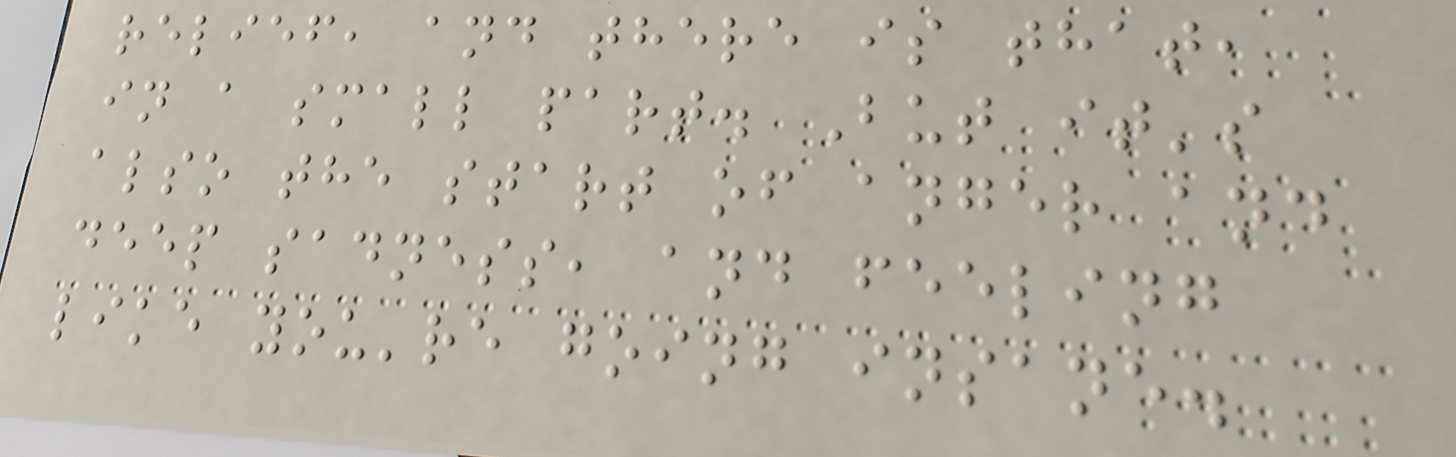relief, and there is that,
in a small part. But it's
also the start of anger and
deep sadness, and feeling
like you're going insane.
